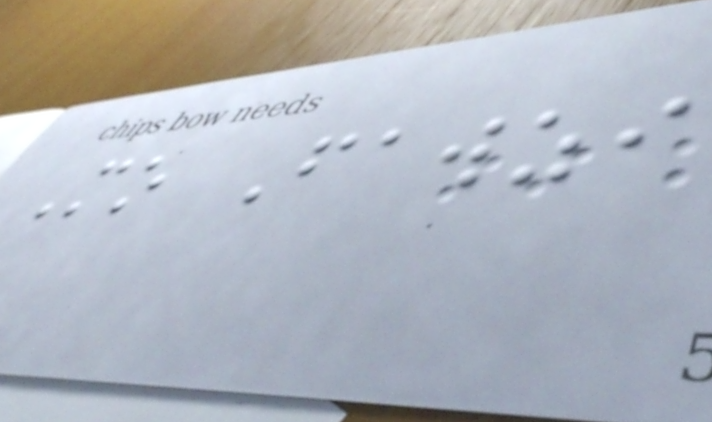Mo Fawzi
